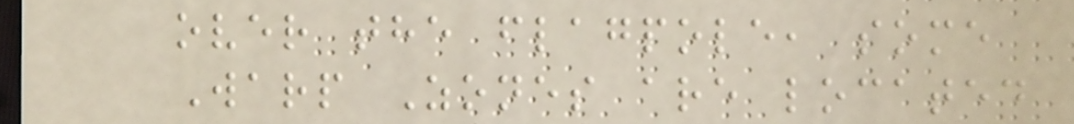over the flagpole, some
Warp Zones are located
